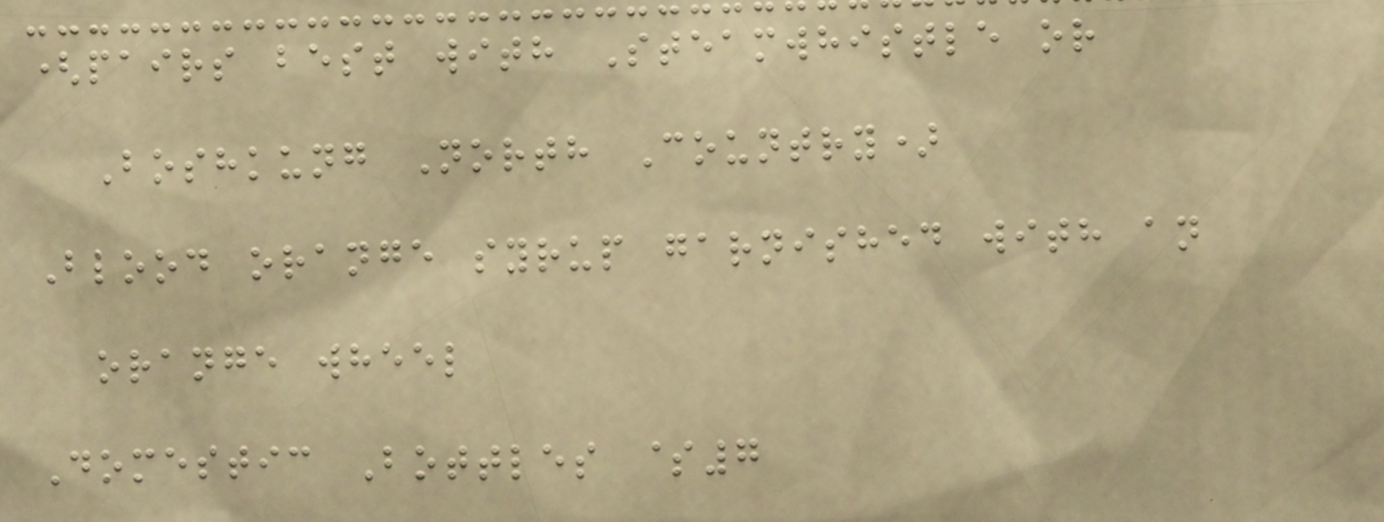(pairs best with Steamwhistle or
Boshkung North Country)
Blood orange syrup garnished with an
orange wheel
Domestic Bottles $7
